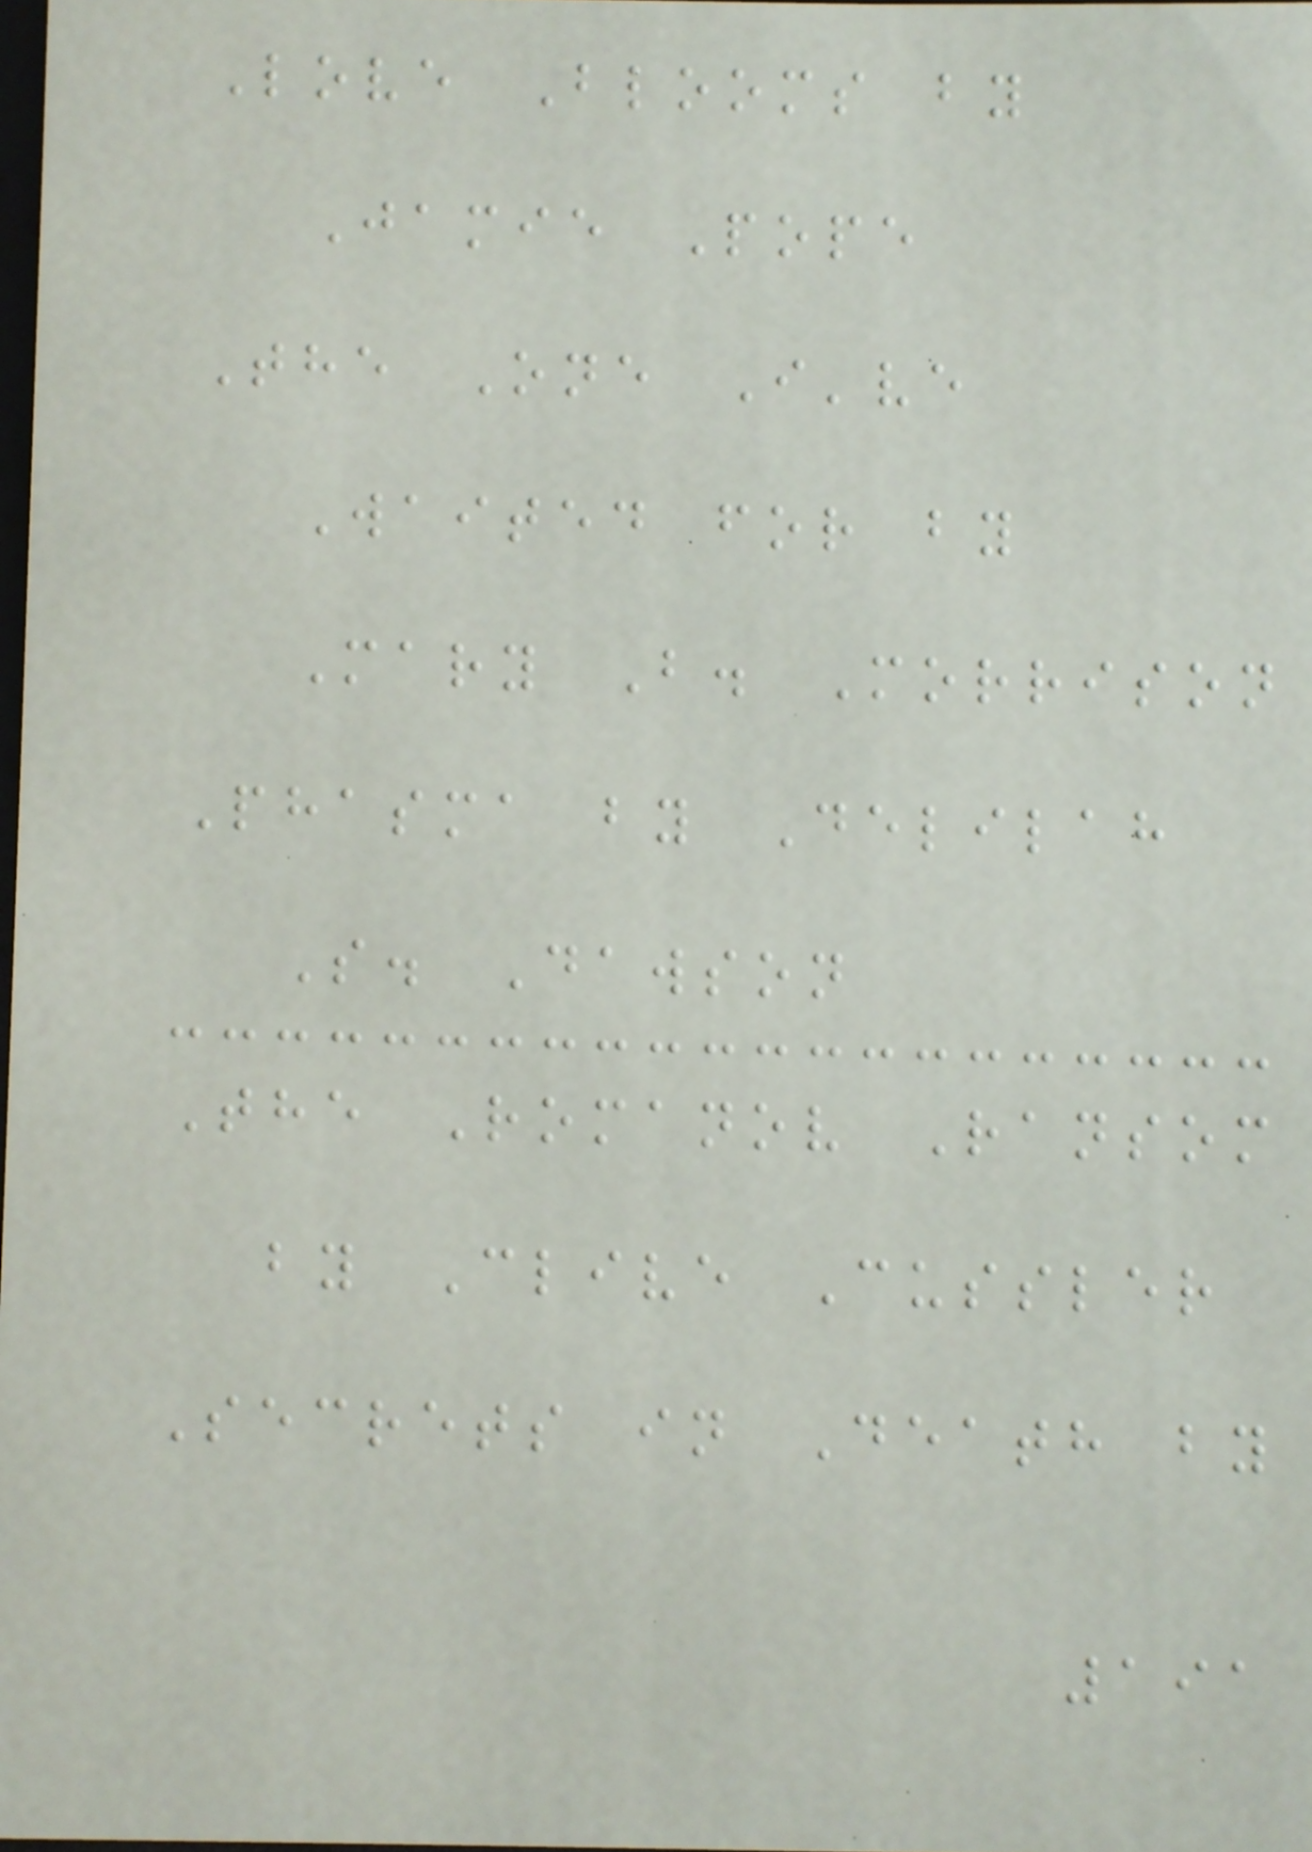Love Blooms by
Jamie Pope
The One I've
Waited for by
Mary B. Morrison
Phasma by Delilah
S. Dawson
The Romanov Ransom
by Clive Cussler
Secrets in Death by
191
